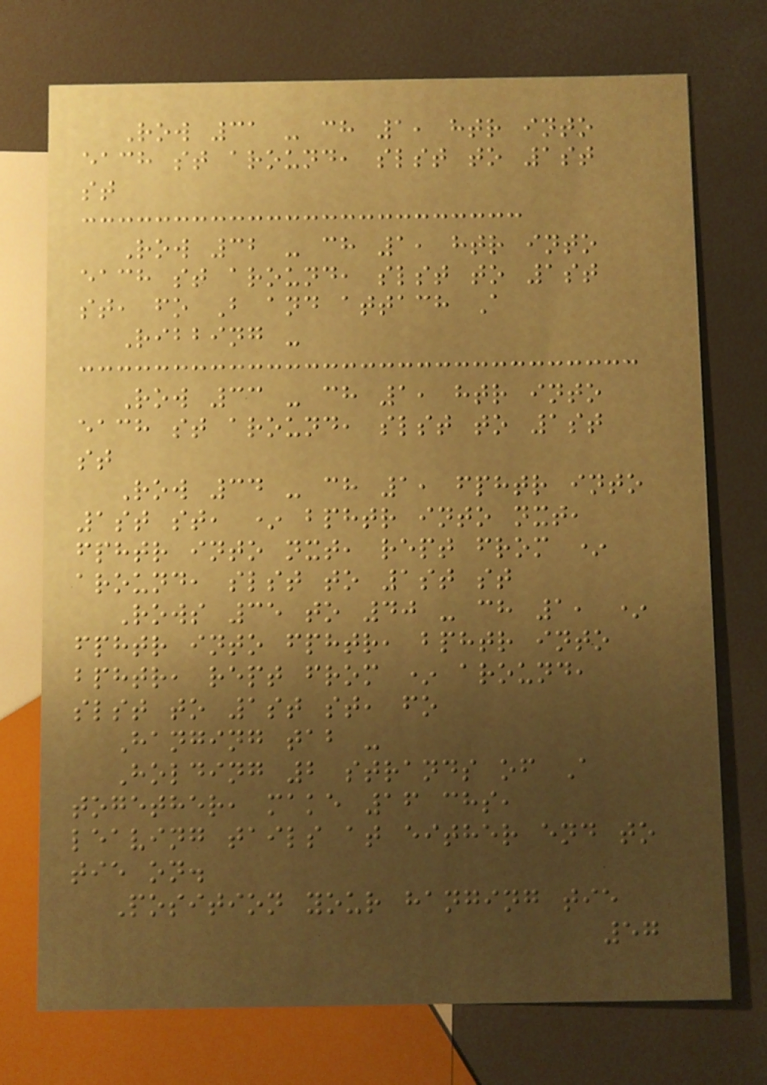Row 31 - ch 1, htr into
each st around, slst to 1st
st
Row 32 - ch 1, htr into
each st around, slst to 1st
st, fo B and attach A
Ribbing -
Row 33 - ch 1, htr into
each st around, slst to 1st
st
Row 34 - ch 1, fphtr into
1st st, * bphtr into nxt,
fphtr into nxt, rept from *
around, slst to 1st st
Rows 35 to 40 - ch 1, *
fphtr into fphtr, bphtr into
bphtr, rept from * around,
slst to 1st st, fo
Hanging tab -
Holding 2 strands of A
together, make 16 chs,
leaving tails at either end to
tie on.
Position your hanging tie
57
